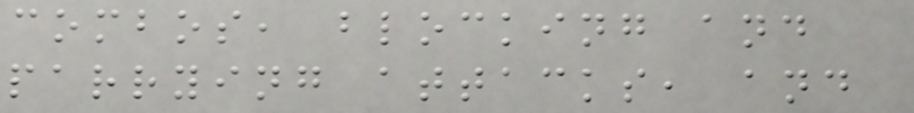combos, blocking and
parrying attacks, and
